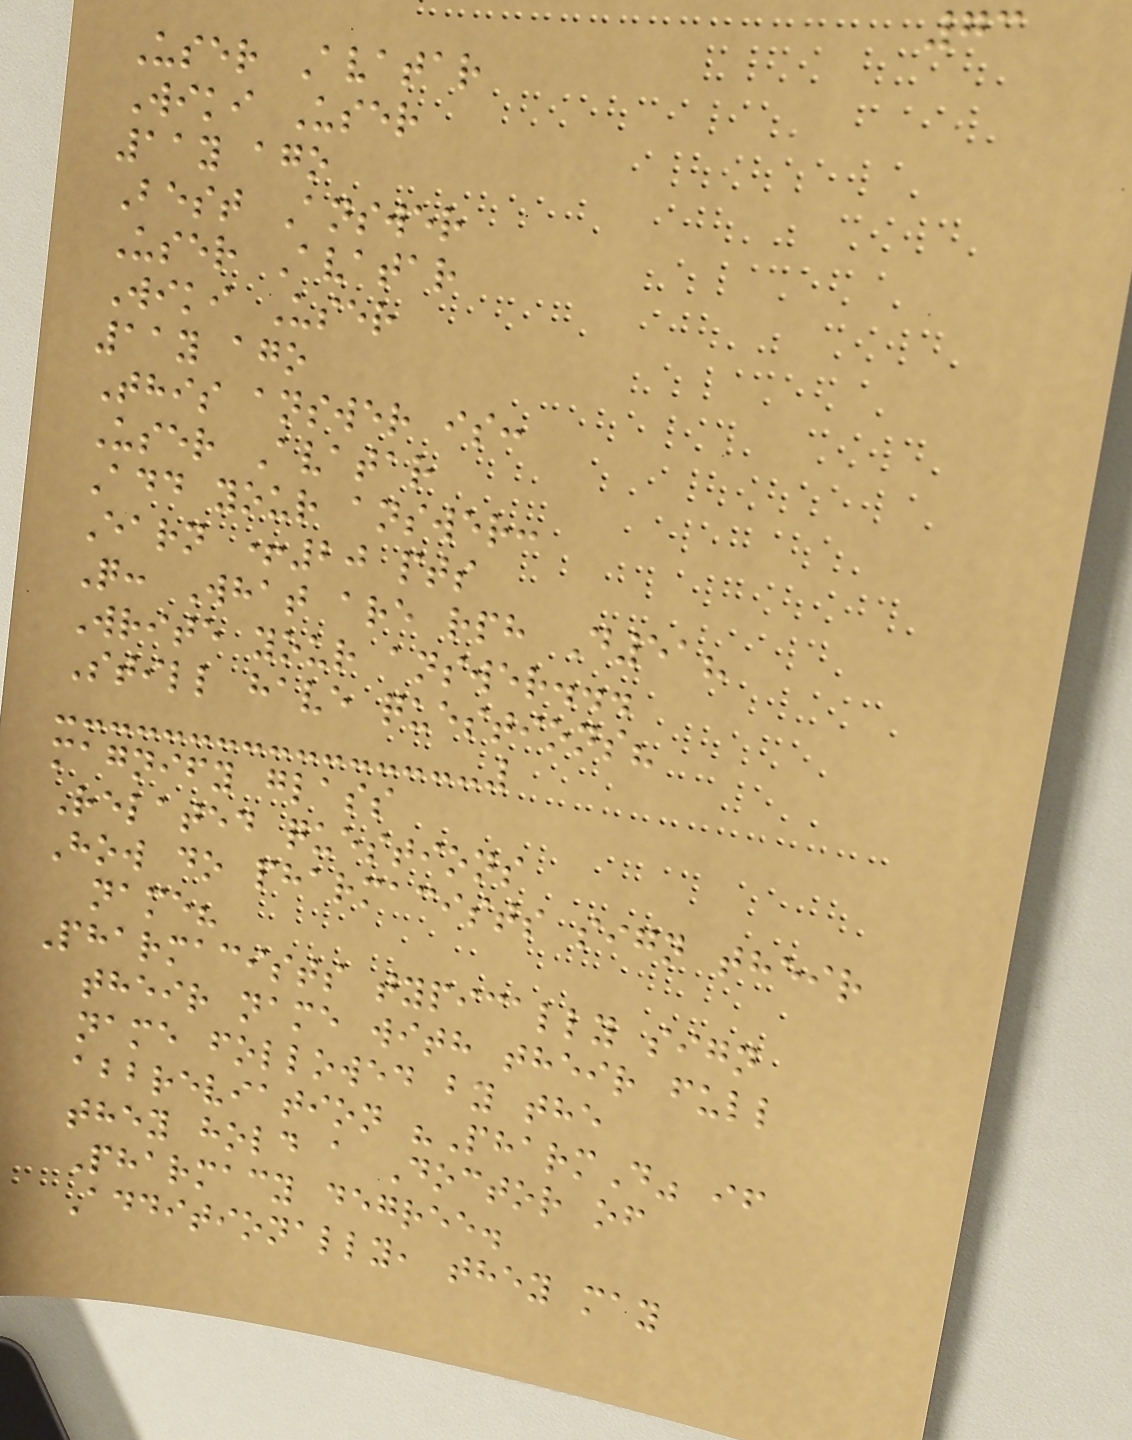73
User Avatar
Wiki User
11y ago
Best Answer
User Avatar
Wiki User
11y ago
This answer is:
User Avatar
Add your answer:
Earn +20 pts
Q: What are rph D51?
Write your answer...
Still have questions?
magnify glass
Related questions
How do pharmacists sign their
name?
Pharmacists typically sign
their name with their full
name followed by the
abbreviation "PharmD" if
they hold a Doctor of
Pharmacy degree.
Additionally, they may
